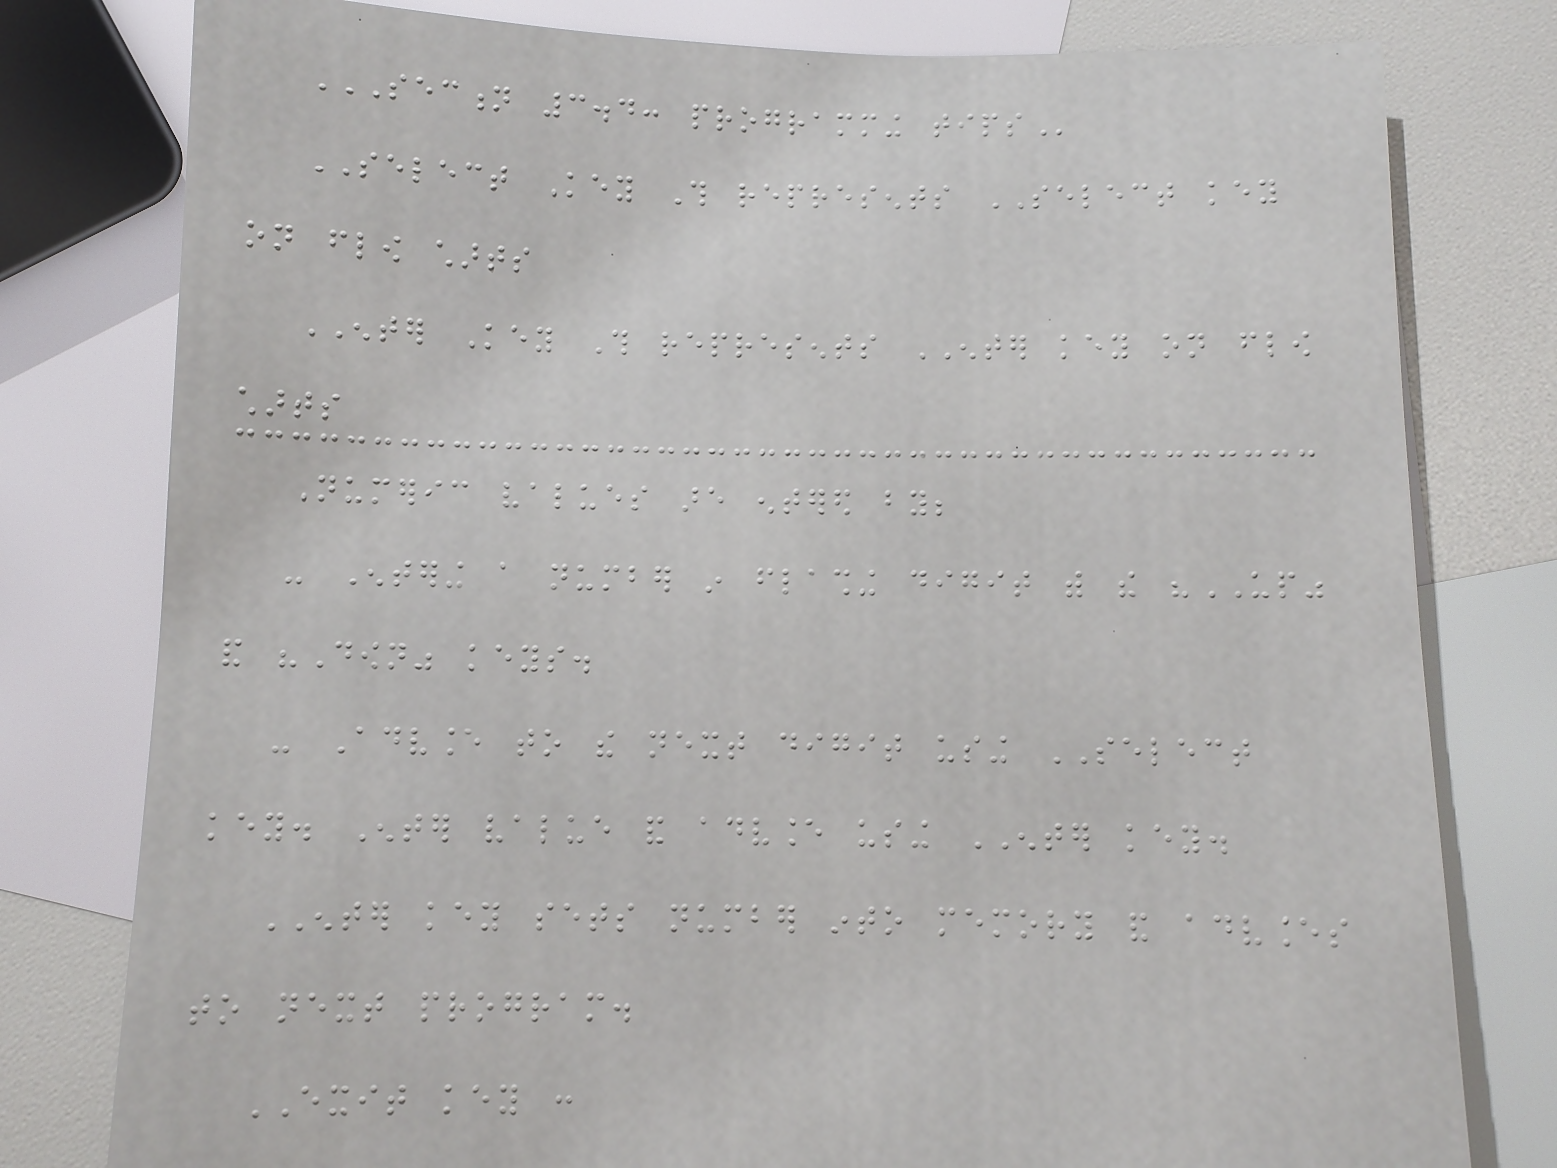SECTION 3.4: PROGRAMMING TIPS
SELECT Key This represents SELECT key
on flow charts
ENTER Key This represents ENTER key on flow
charts
Numeric values are entered by;
- Entering a number in flashing digit with the "UP"
and "Down" keys.
- Advance to the next digit using SELECT
key. Enter value and advance using ENTER key.
ENTER key sets number into memory and advances
to next program.
EXIT key :
